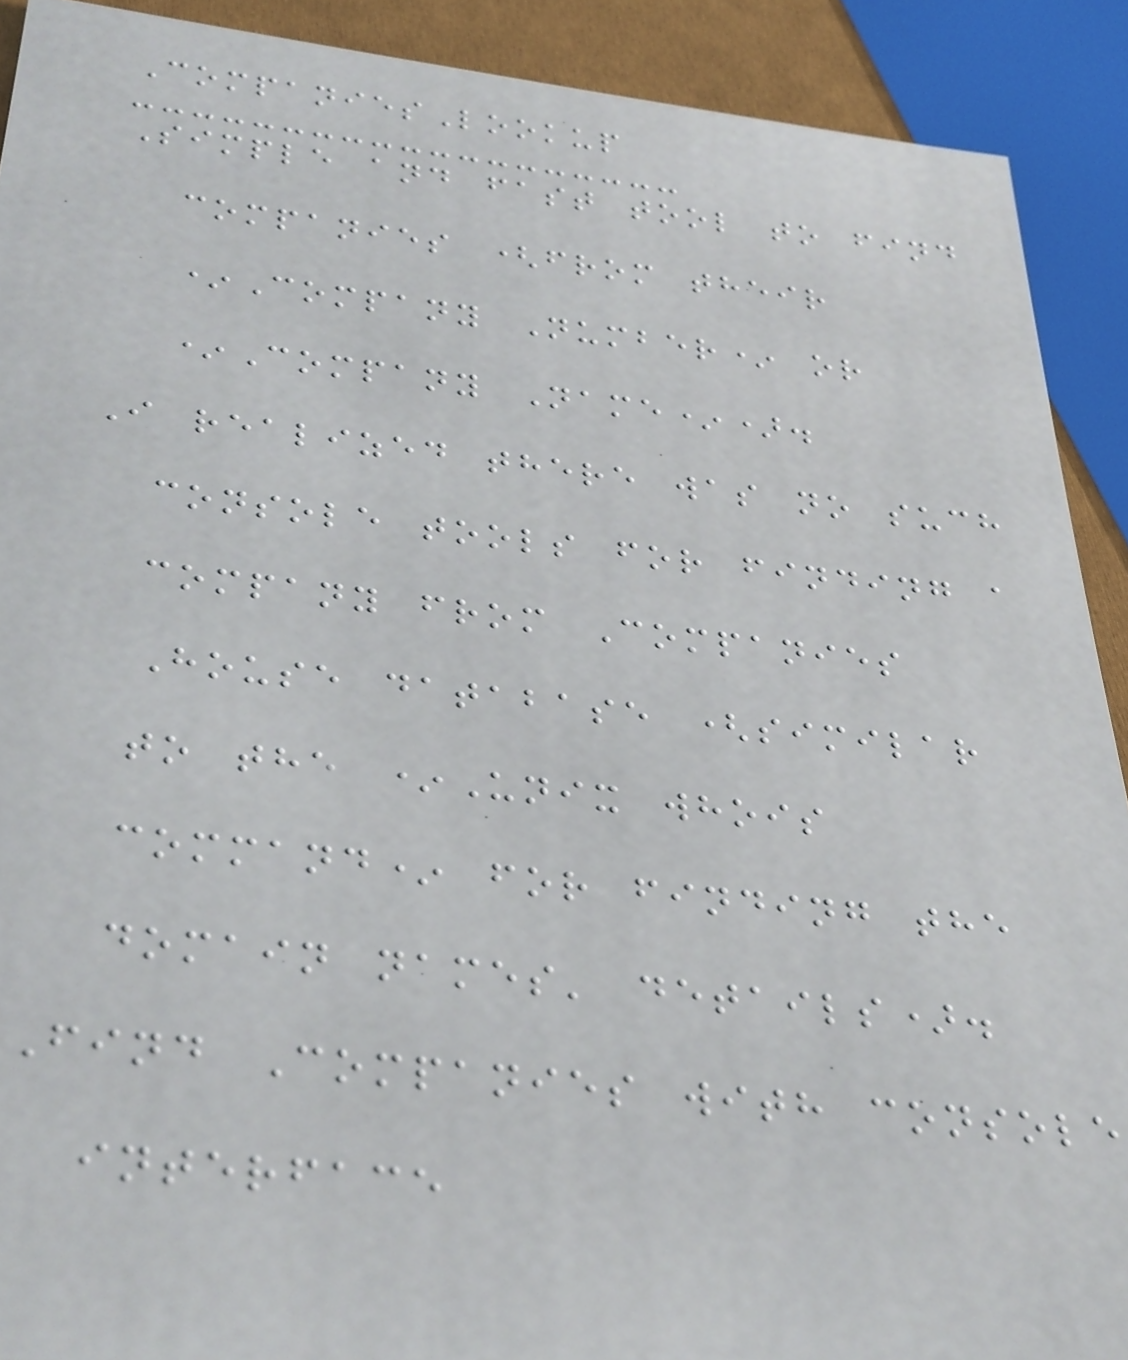CompaniesLookup
Simple and fast tool to find
companies (from their
*Company Number* or
*Company Name*).
I realized there was no such
console tools for finding a
company from Companies
House database (similar
to the *Unix whois
command* for finding the
domain names' details).
Find Companies with console
interface
